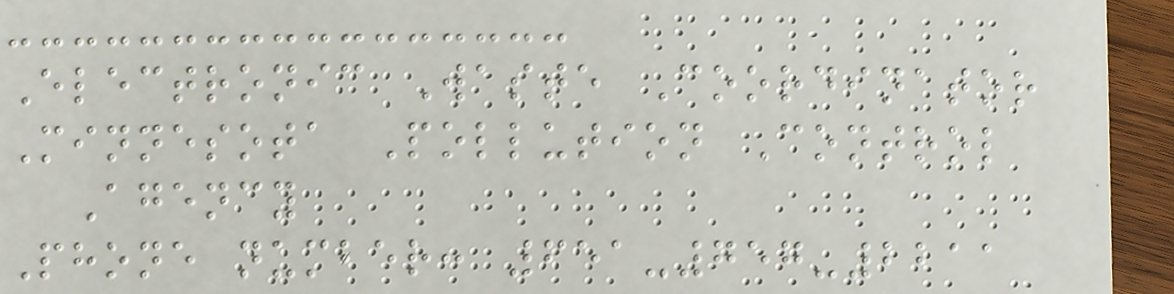Electronic Waste Coordinator
Minnesota Pollution Control
Agency
Phone number: 651-757-2211
